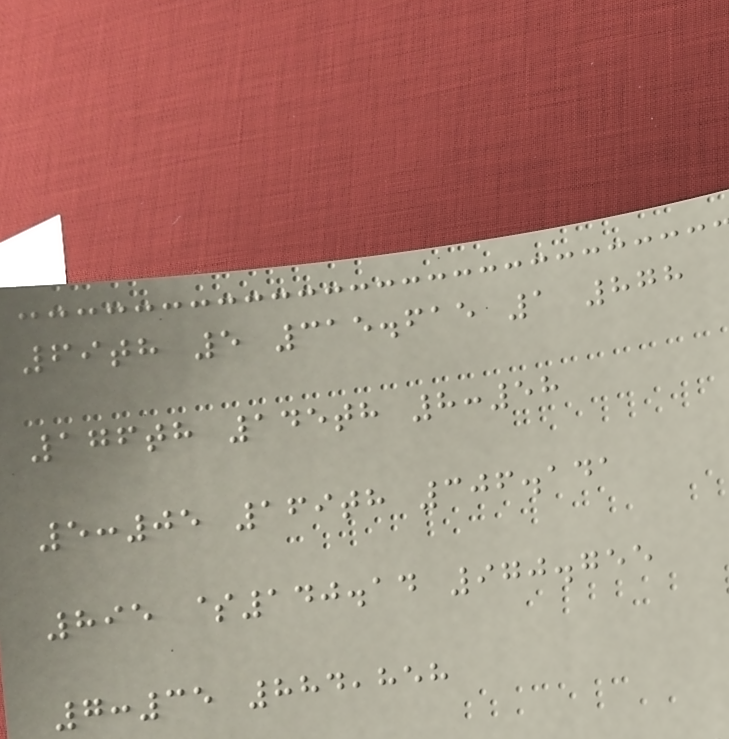69th 5 315.615 1 878
176th 145th 8:58
5:05 169th 306.141
895 $140.14 970.755
7:35 884,858
